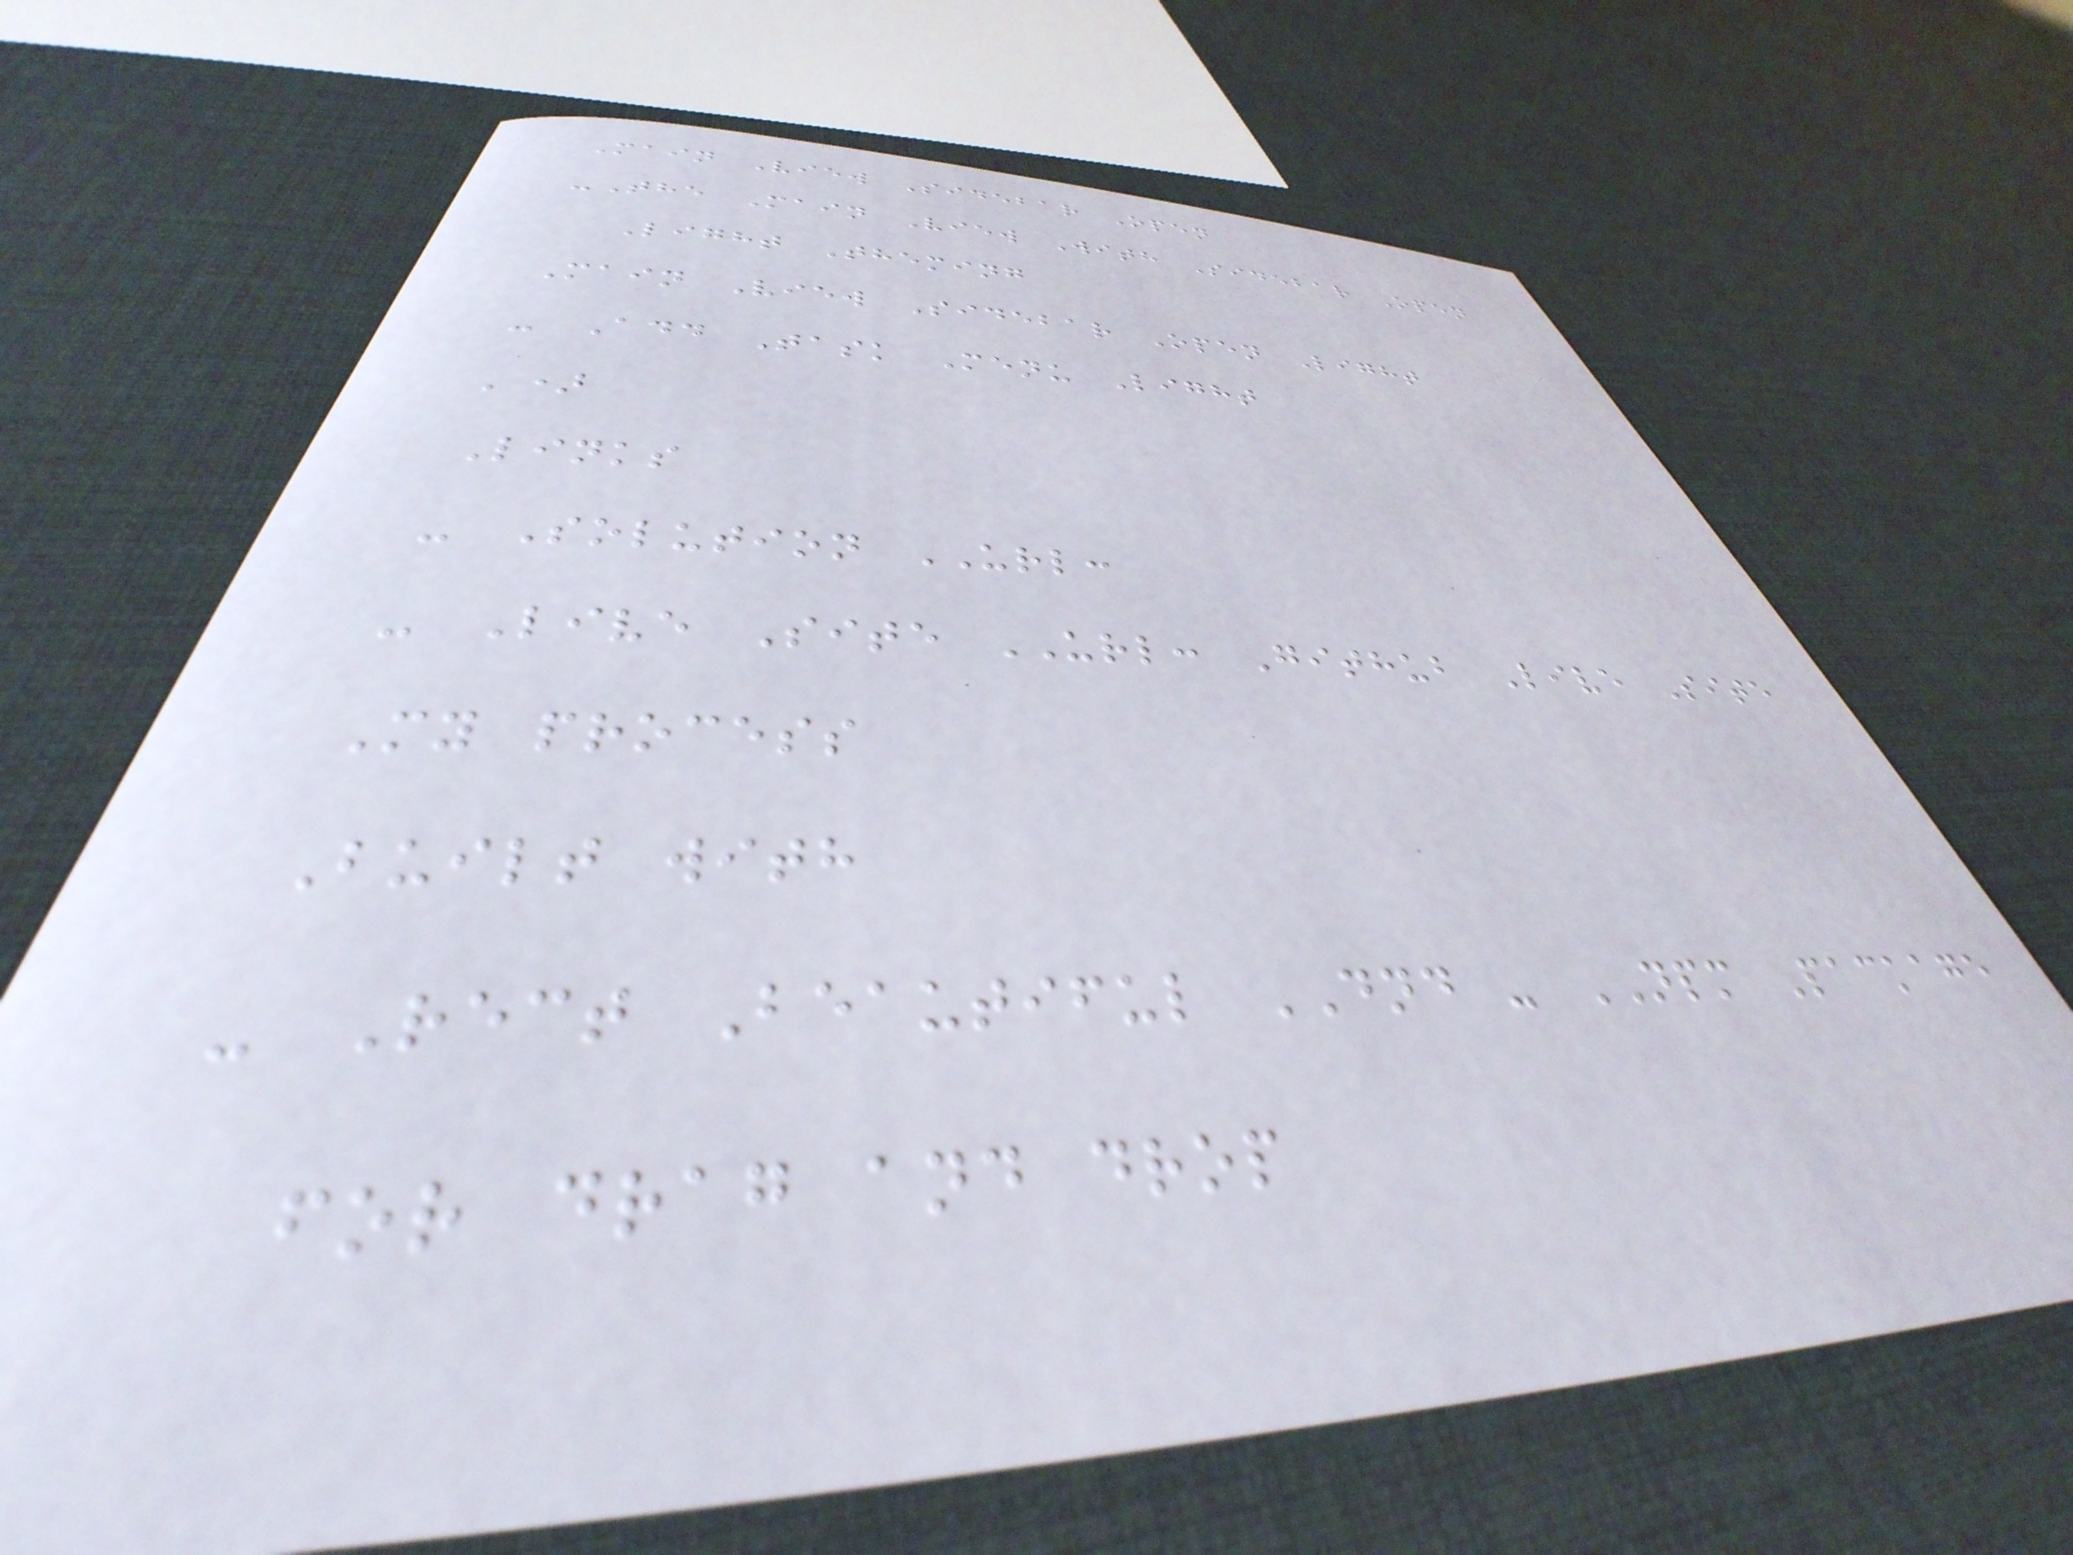Main View Sidebar Open
-The Main View With Sidebar Open
Light Theming
Main View Sidebar Open Light
- Add Task Menu Light
')
Links
- Solution URL:
- Live Site URL: Github Live Site
My process
Built with
- Rect Beautiful DND - NPM Package
for drag and drop
